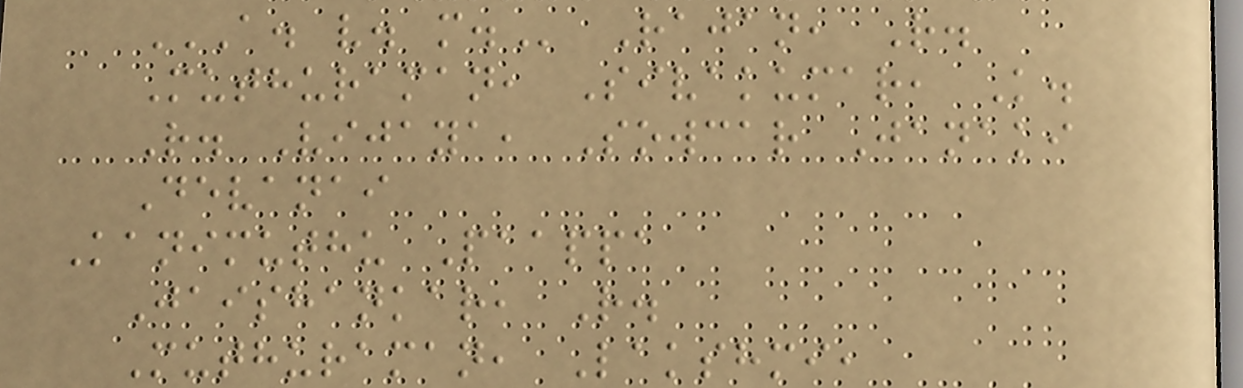A. V. M. Rajan, R.
Muthuraman, Sivakumar, K.
R. Vijaya, Sowcar Janaki
Devanai
Kanimuthu Paappa
Jaishankar, R.
Muthuraman, Lakshmi,
